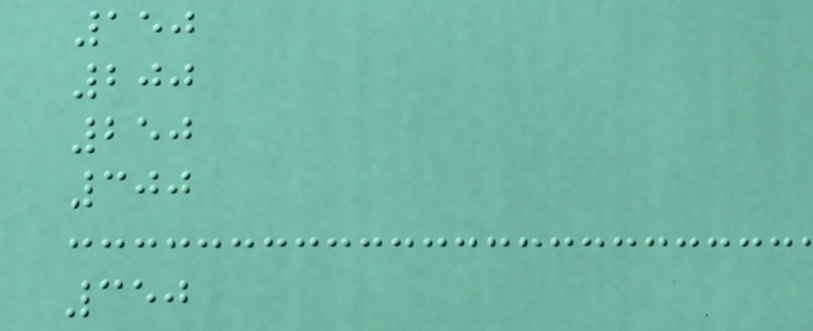150
200
250
300
350
